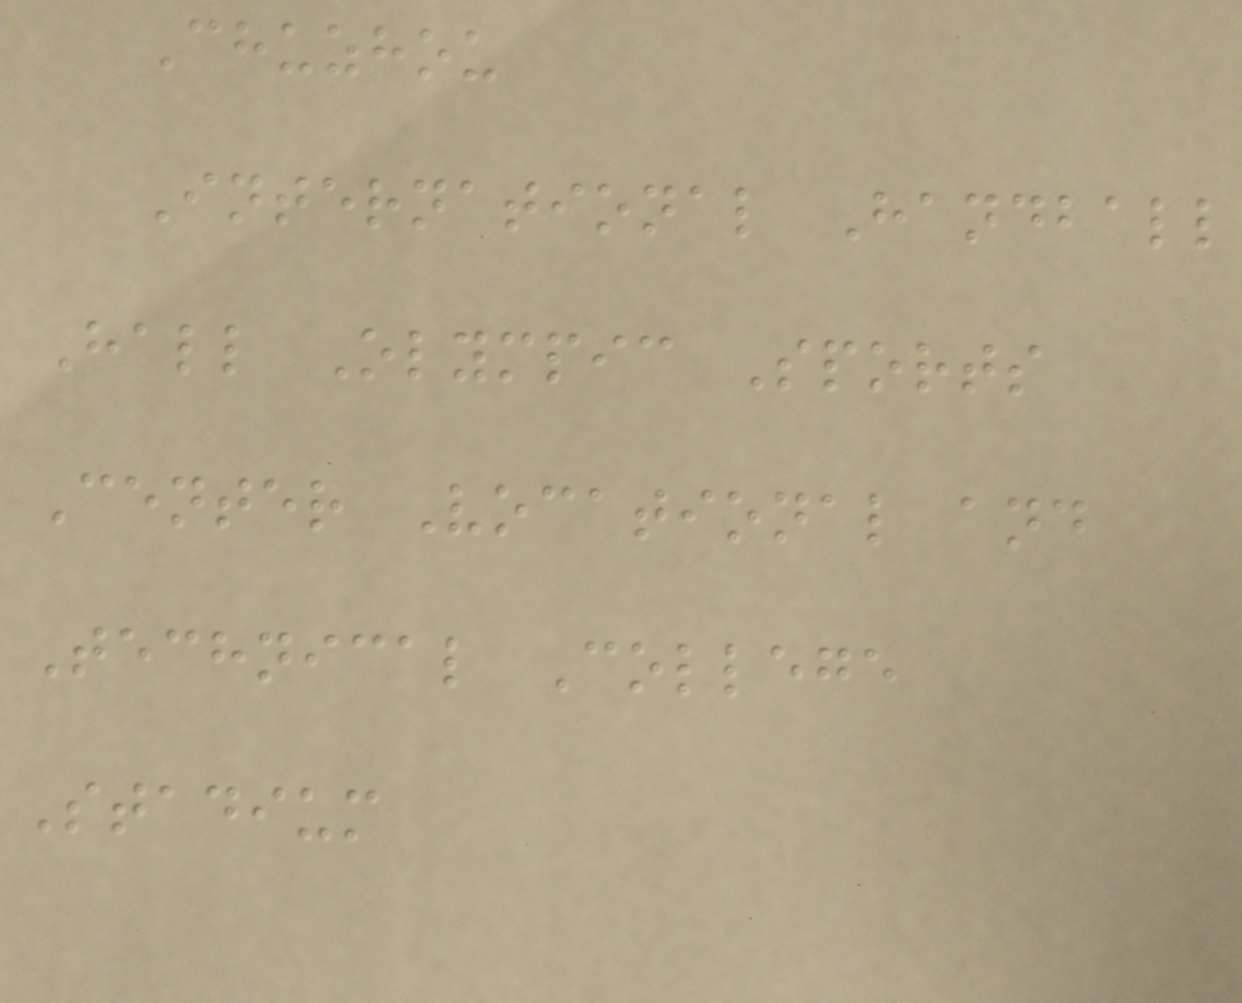Chuzhou
International Handball
Hall Olympic Sports
Center Vocational and
Technical College
Stadium
